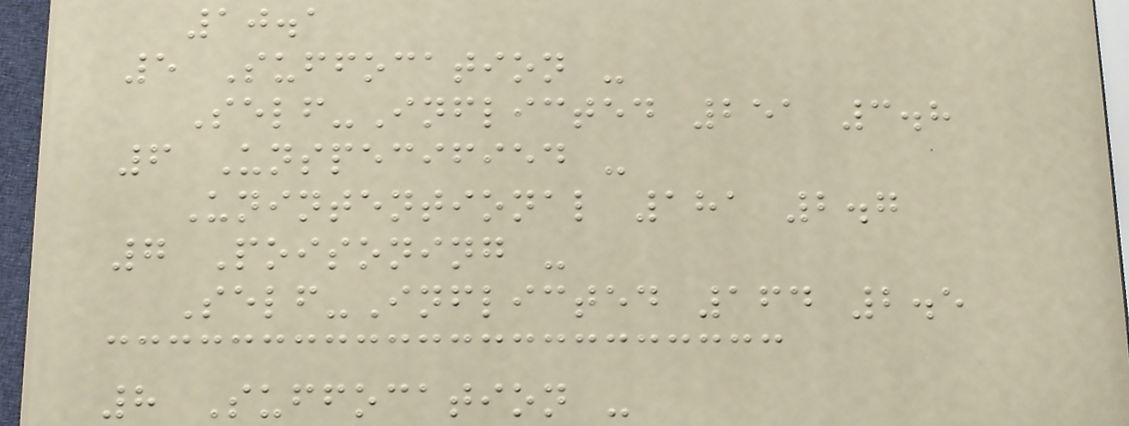10.1
5 Suffocation -
Self-Inflicted 251 3.8
6 Unspecified -
Unintentional 181 2.7
7 Poisoning -
Self-Inflicted 164 2.5
8 Suffocation -
